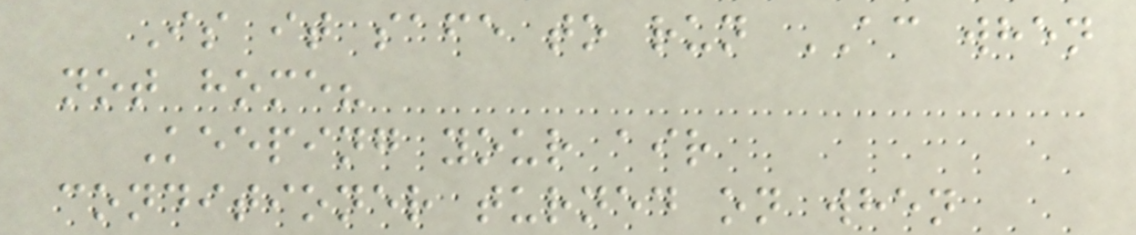Is it safe to run AC when
not home?
Keeping your air
conditioner turned on when
